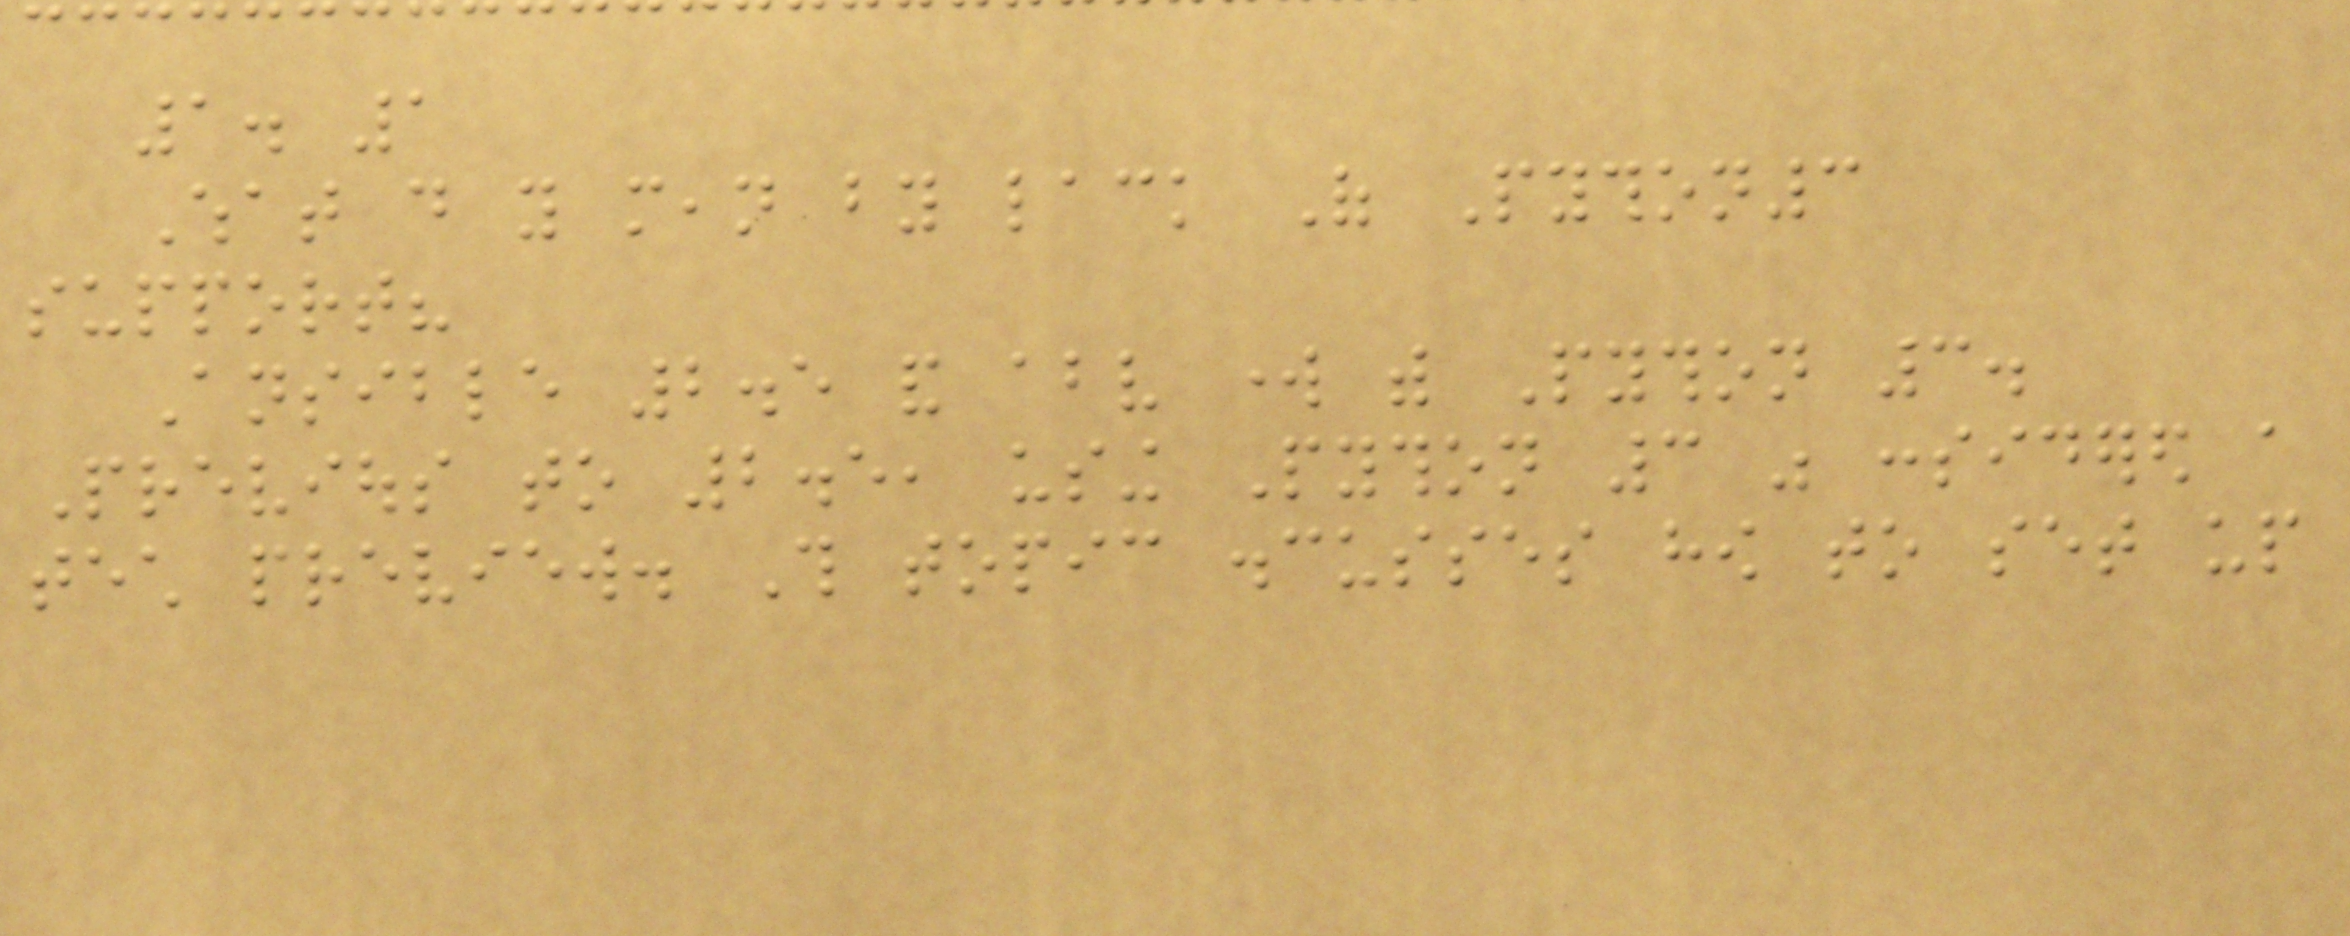1. 1
What do you mean by lack Of Python3
support?
Ansible 2.5 and above work with Python 3.
Previous to 2.5, using Python 3 was considered a
tech preview. This topic discusses how to set up
